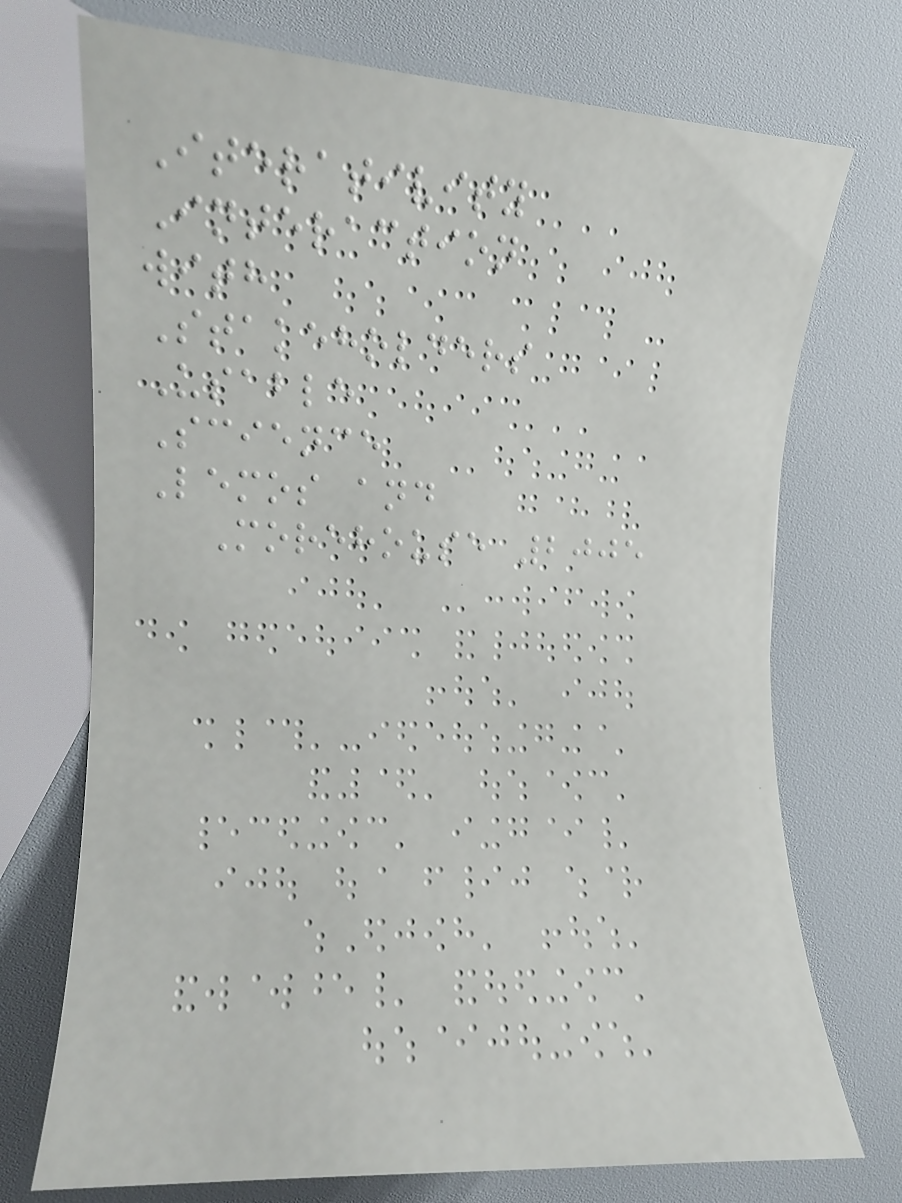Iterativity
Interaction
with
Stakeholders
Usable
Science
Lemos and
Morehouse 2005
